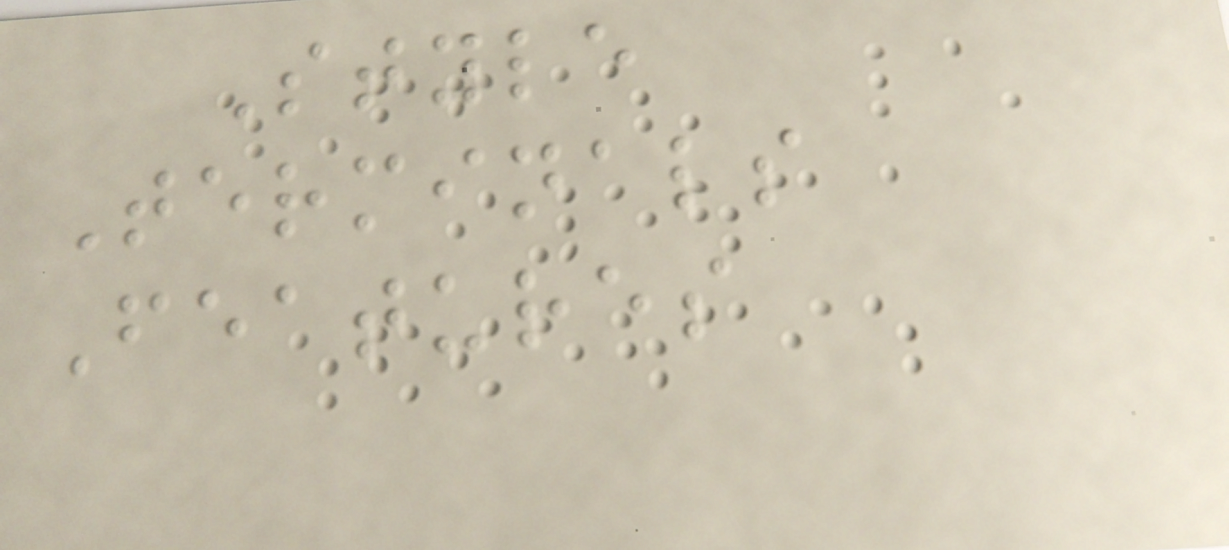Style
Terminals
Features
